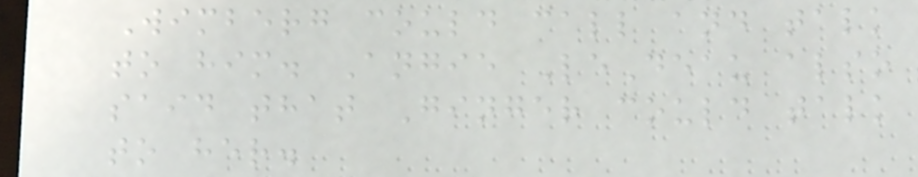Wimberg could call and talk
to him. Angie LeDeau also
said that Ginger could talk
to her.
